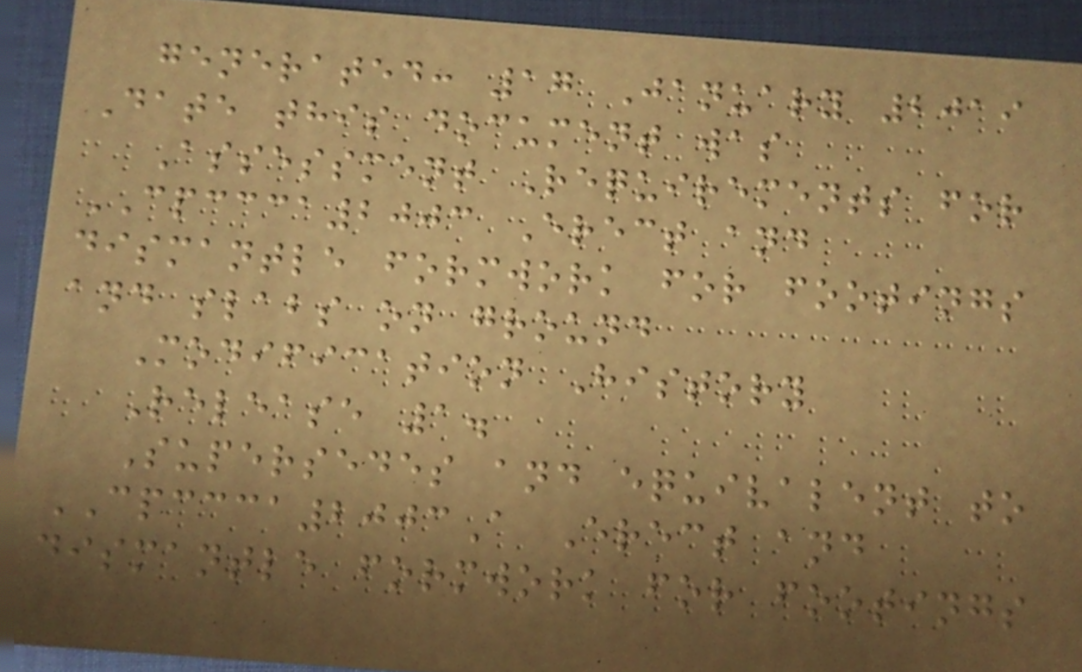generated: 17 January 2019
Date this document was
Assessment Requirements for
CPCCCA2003 Erect and
dismantle formwork for footings
and slabs on ground
Modification History
Release 1.
Supersedes and equivalent to
CPCCCA2003A Erect and
dismantle formwork for footings
